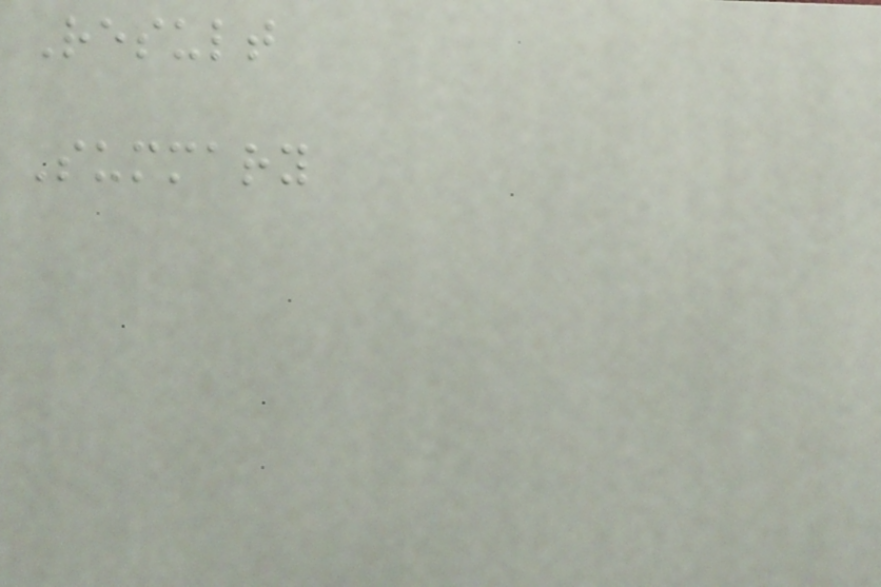Result
Summary
